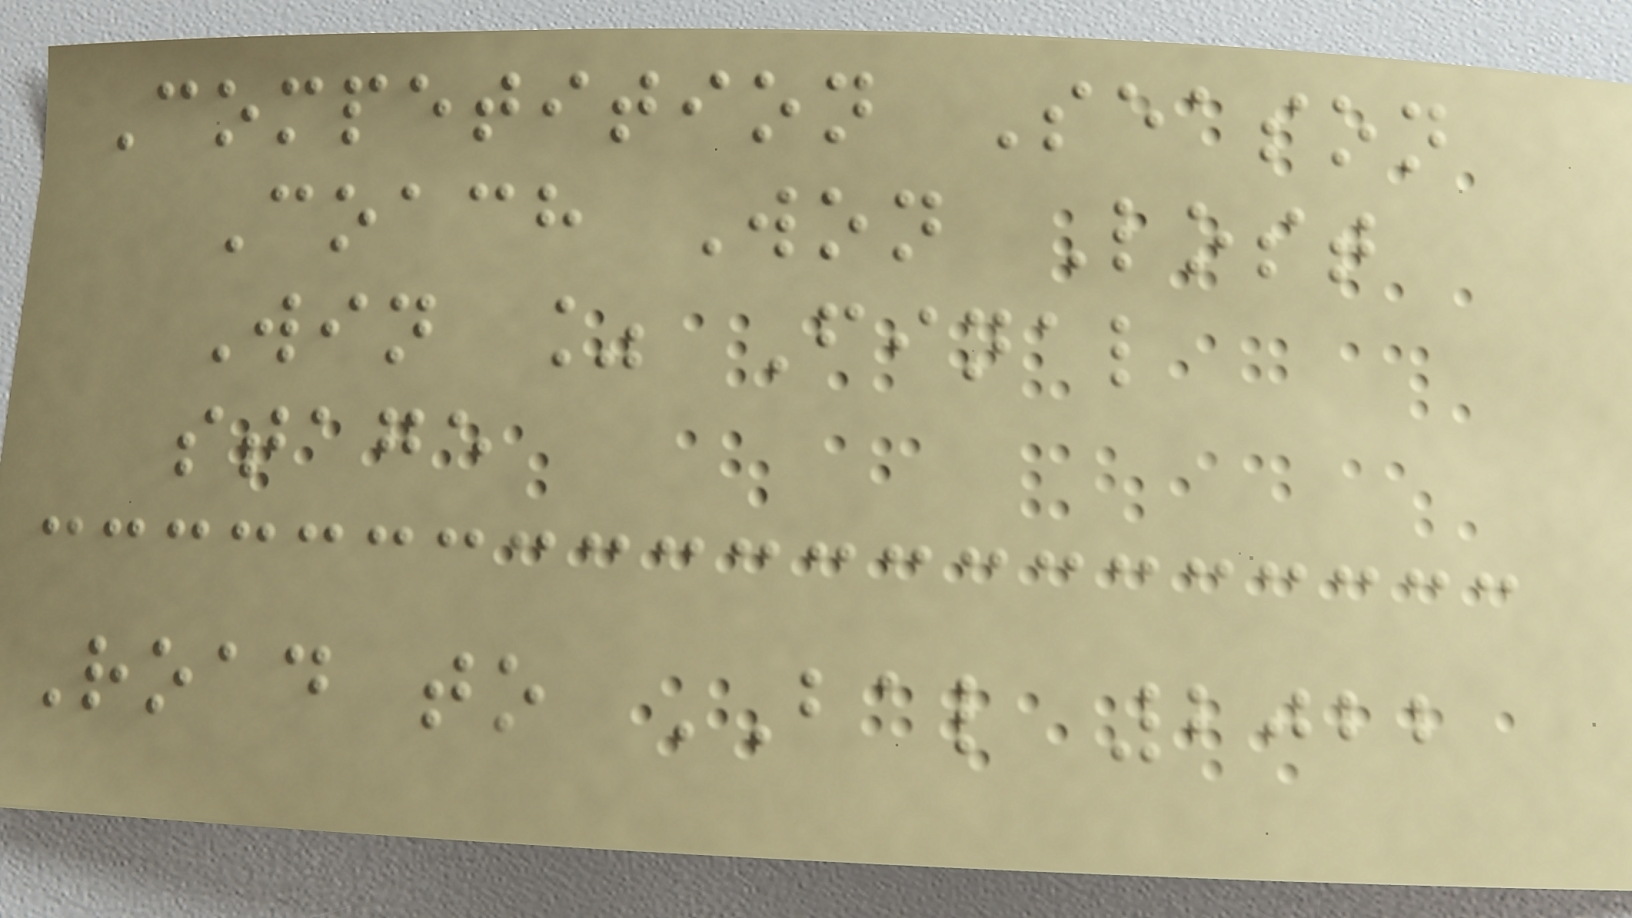Competition Season
Coach Won Lost
Win % Final
stage
Road to BAL 2022
